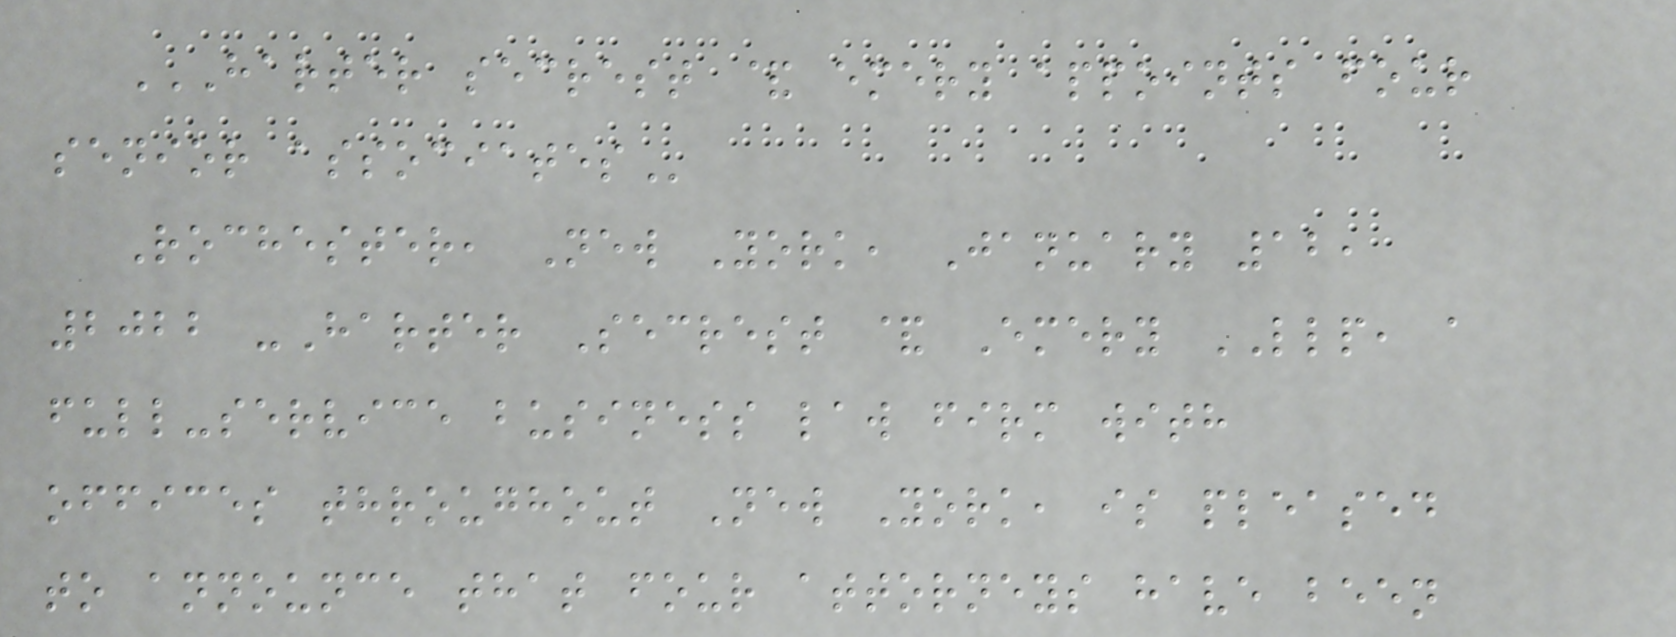HARTER SECREST & EMERY APPOINTS FOUR
SENIOR ASSOCIATES
Rochester, New York, January 12,
2022 -Harter Secrest & Emery LLP, a
full-service business law firm with
offices throughout New York, is pleased
to announce that four attorneys have been
